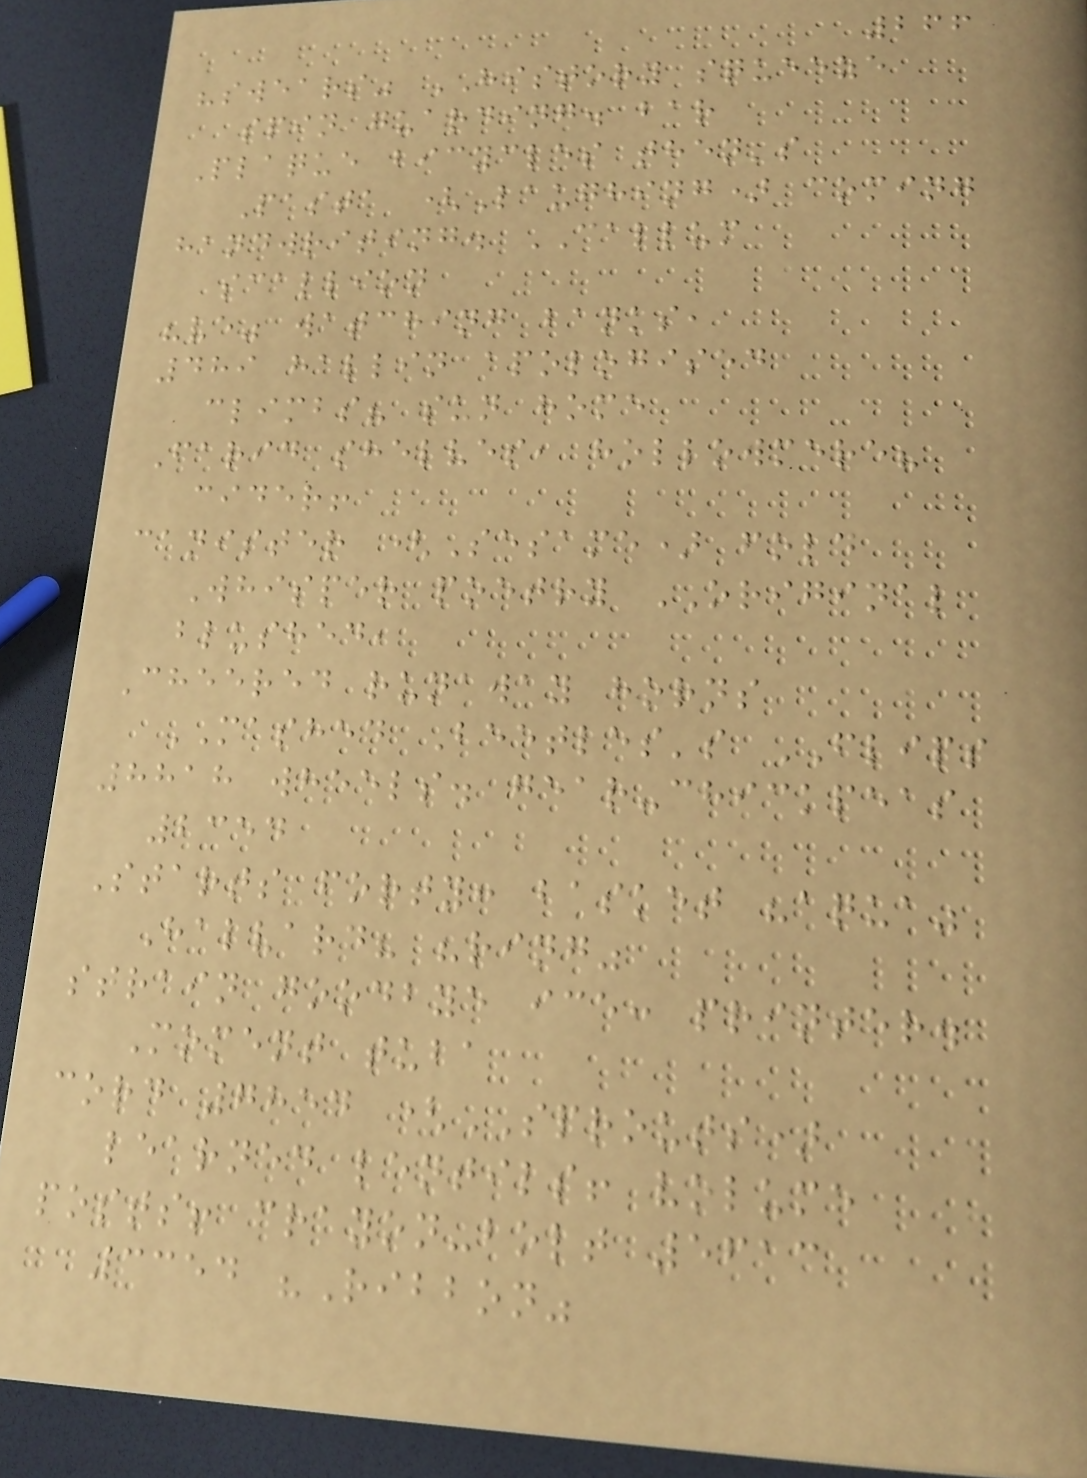266
"swears" HISTORY squeeze
spin guarding. bar
Plaque bicycles then's
Pasta (Laughing) coming
handwriting. CALLUM
scallion
"ve" watching banks,
489 hallin apologised
climbs? sun home
Farid shelves, hollowmere?
cider!
canister (Sesame) fold
Whisper poetry ORIGINAL
blushed,
Cheered runaway horns
MASHED Beetles's FLIPS
8818 wheels. gear-chickpeas
2354
Starts forty: basket "aqua"
Halvard? "ring"
strain goodbye ice: printer.
Moment tuba
cord 7854 (SPROUTS)
learned lentils! volume
posts! crayon-bolt 5613
3354 "Ribbon"
